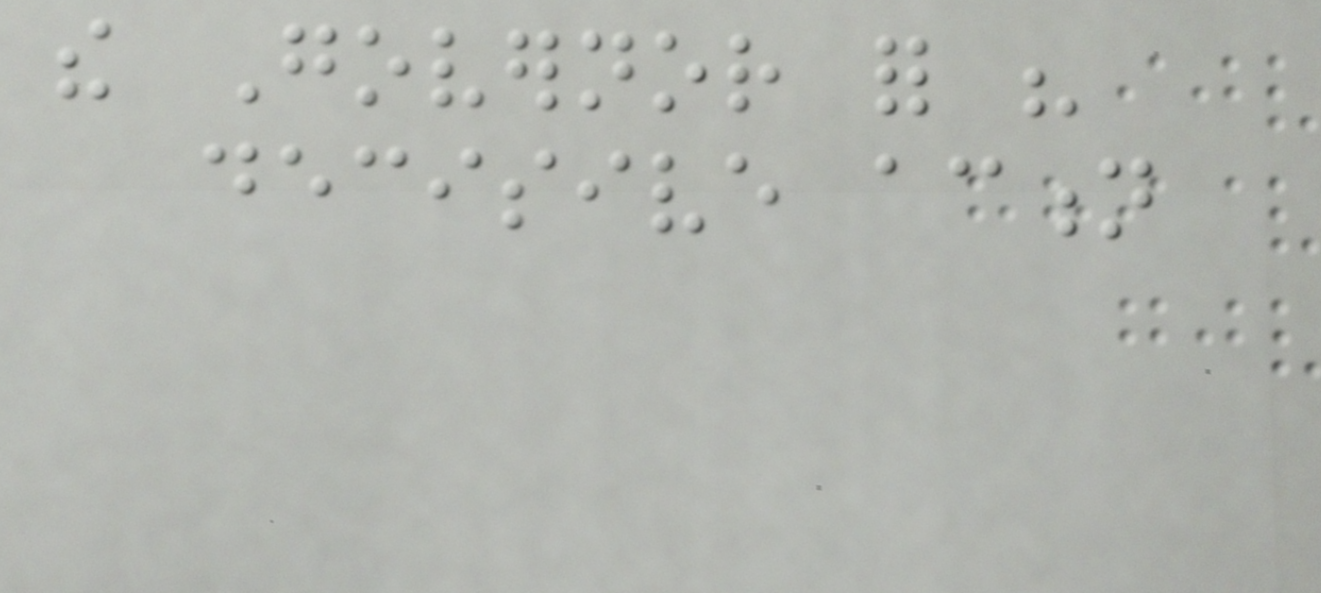the Governor for his
decisive action
